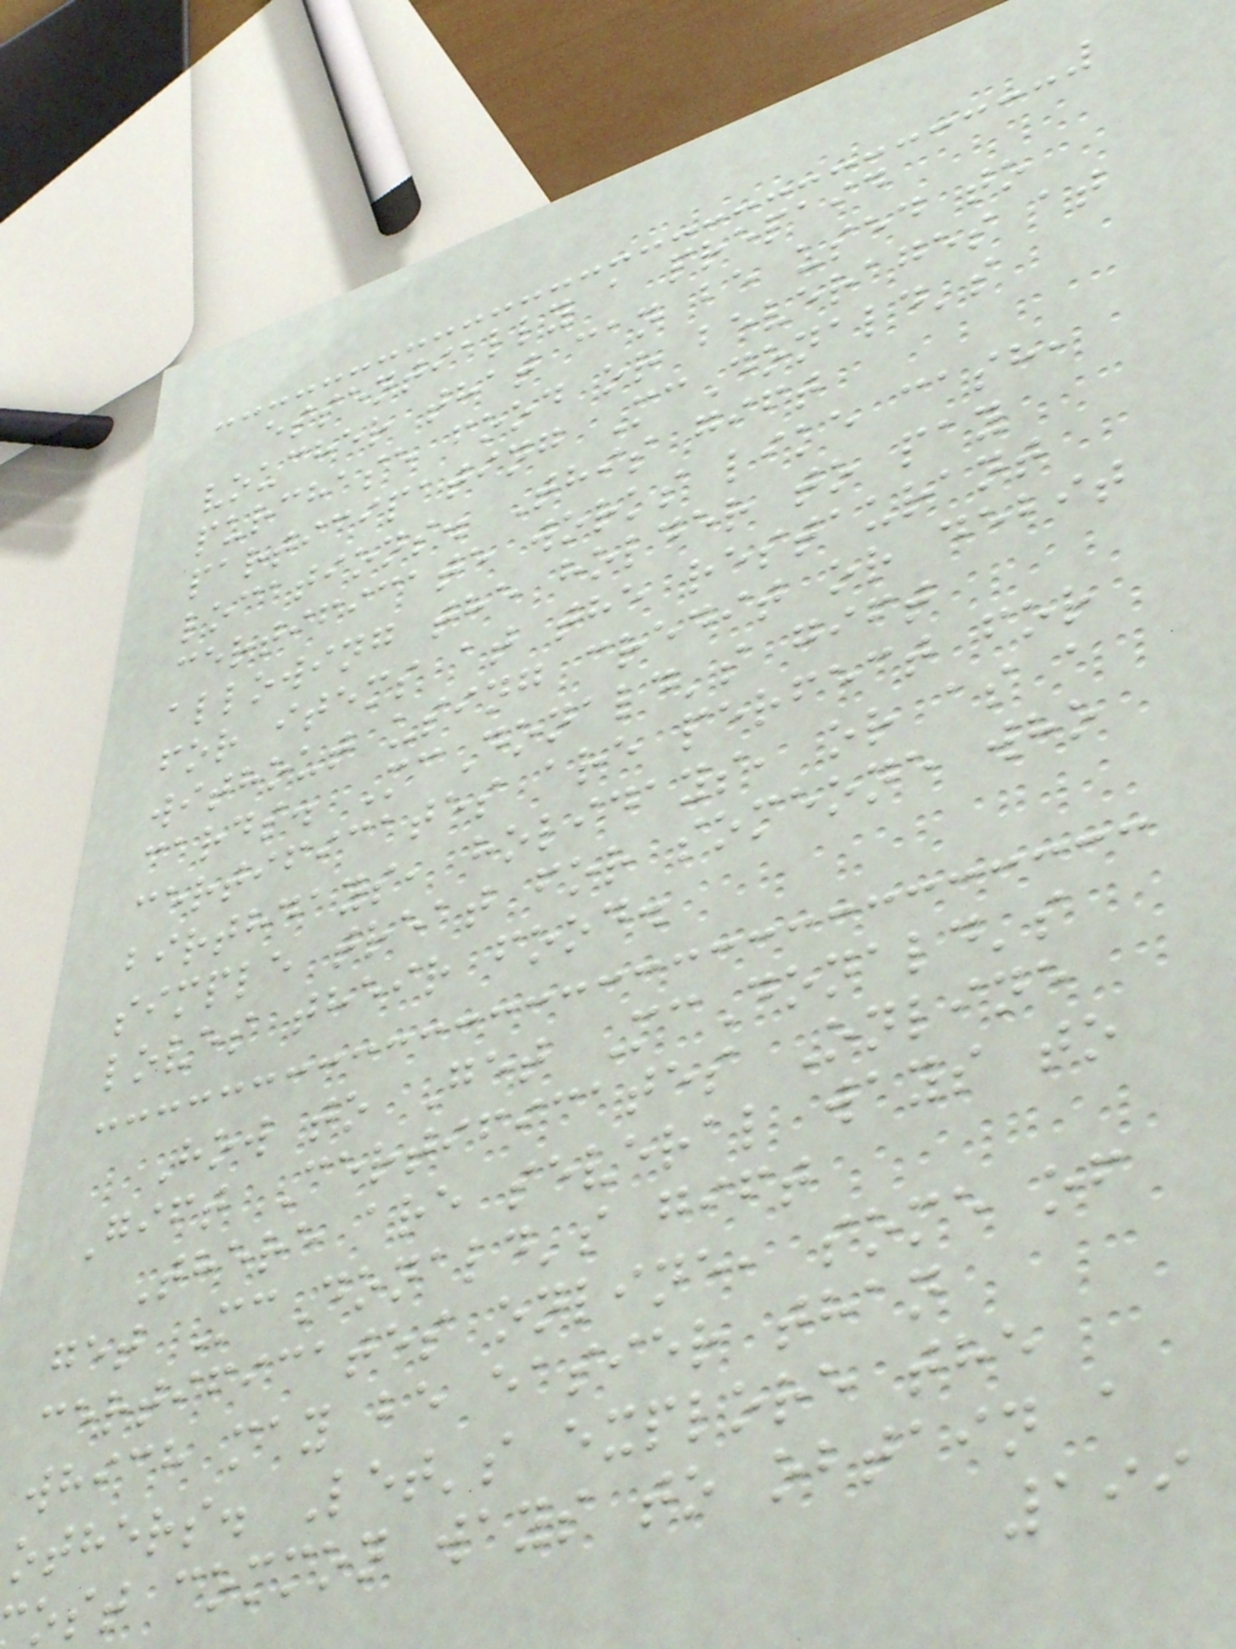essentially a prepaid
voucher that can be used to
purchase food or beverages at
participating McDonald's
locations. This gift
certificate works like cash,
allowing the holder to pay
for items at the restaurant
without using credit or debit
cards. McDonald's gift
certificates are perfect for
birthdays, holidays, or as a
simple treat for someone who
loves their food.
How to Get McDonald's
Gift Certificates Online
There are several ways to
get McDonald's gift
certificates online, some of
which may be easier than
others. Let's explore the
ost common ways to obtain a
199
